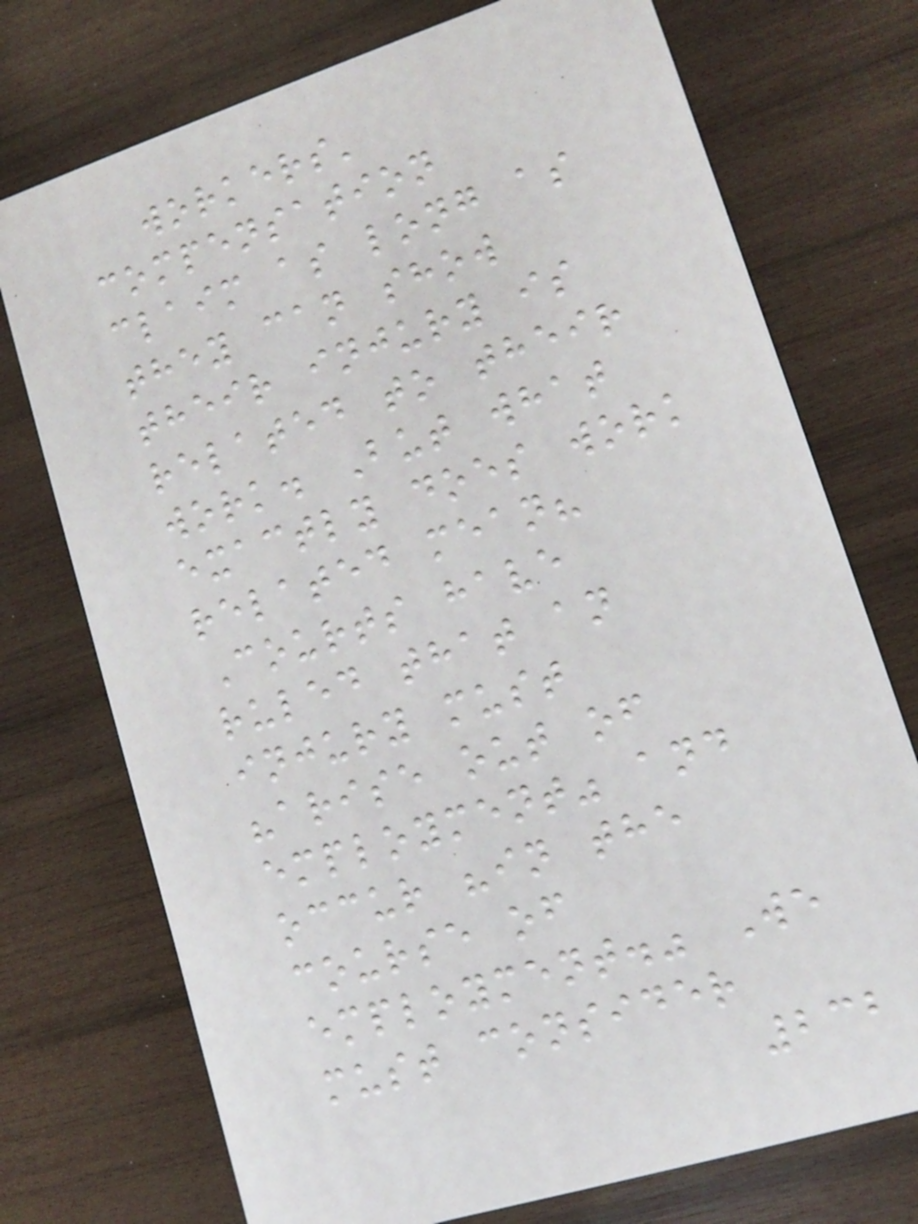workers'
compensation
claim as long as
they can show
their injury is
related to their
work. But what
exactly does work
related mean?
Courts have
ruled that an
injury must
"arise out of
employment" and
occur "in the
course of
employment." We
must consider
232
